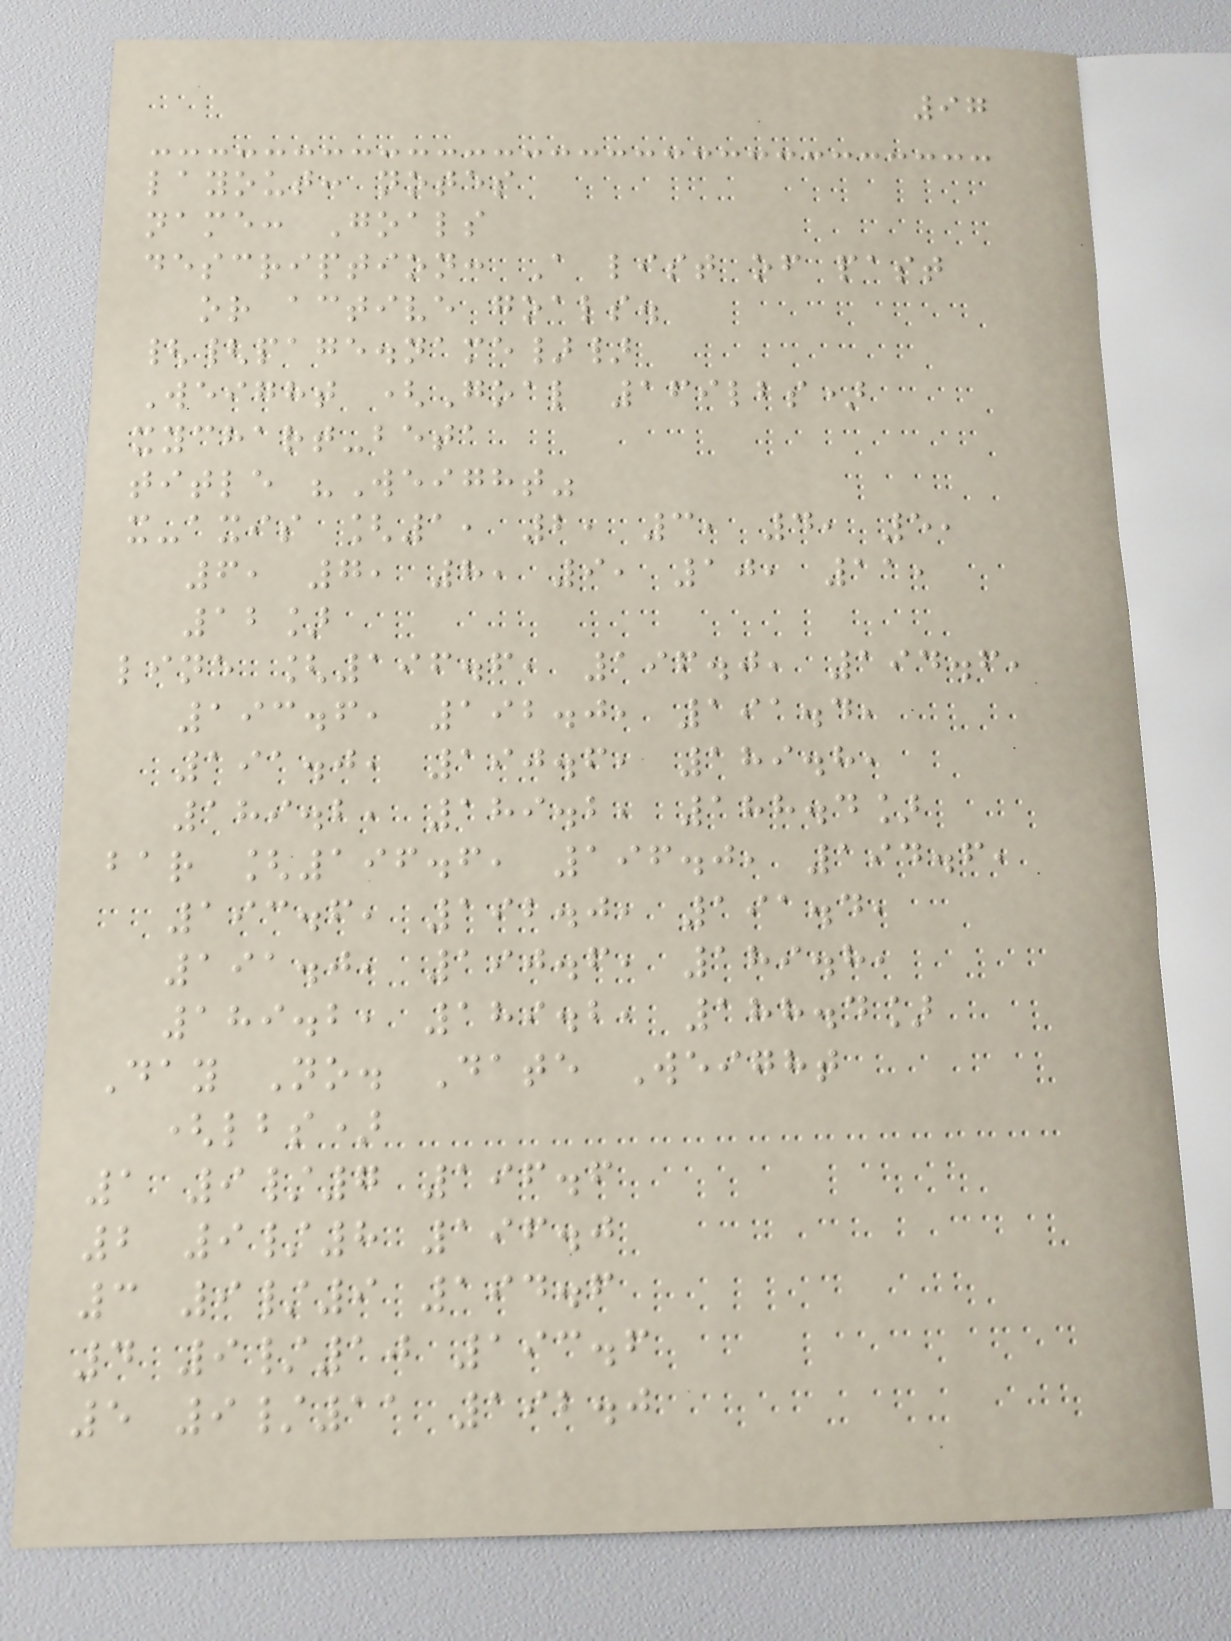97
layout: notes
name: Goals
description: A list of past
or active goals.
{{page.name}}
Weight (Goal 169lbs)
xychart-beta
title "Weight"
x-axis [1, 2, 3, 4, 5,
6, 7, 8, 9, 10, 11,
12]
line [196.6, 196.0, 194.6,
193.6, 192.0, 191.4,
191.0, 190.6, 189.8,
189.2, 189.2, 188.4]
bar [196.6, 196.0, 194.6,
193.6, 192.0, 191.4,
191.0, 190.6, 189.8,
189.2, 189.2, 188.4]
Day No. Date Weight
(lbs)
1 9/7 196.6
2 9/8 196.0
3 9/9 194.6
4 9/10 193.6
5 9/11 192.0
